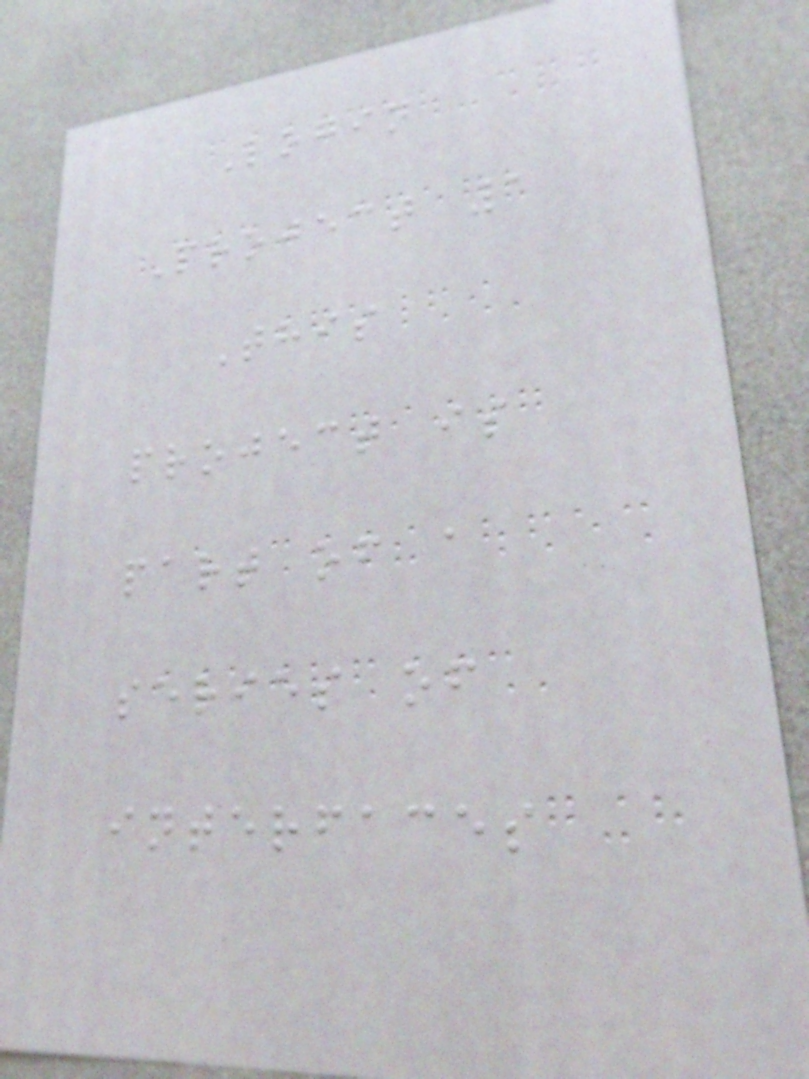Login
Project 1
This
project is
part of a
series of
interfaces
